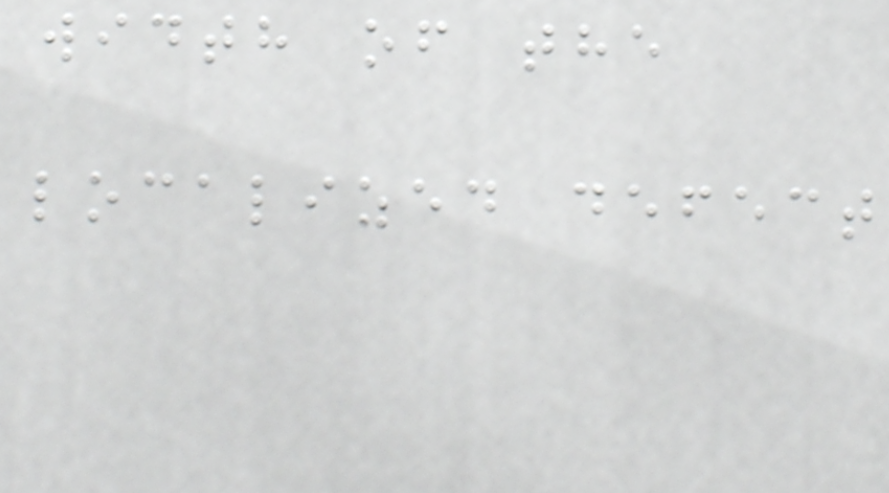width of the
localized defect
